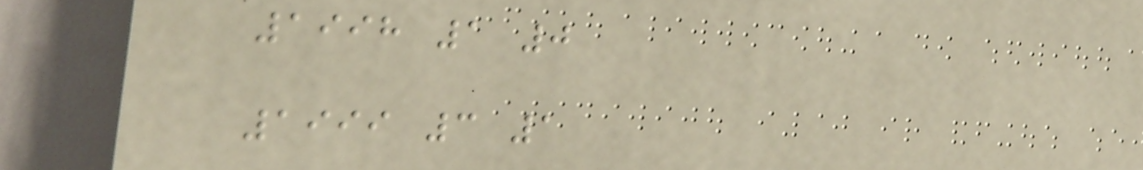1998 1 0
1999 3 1
